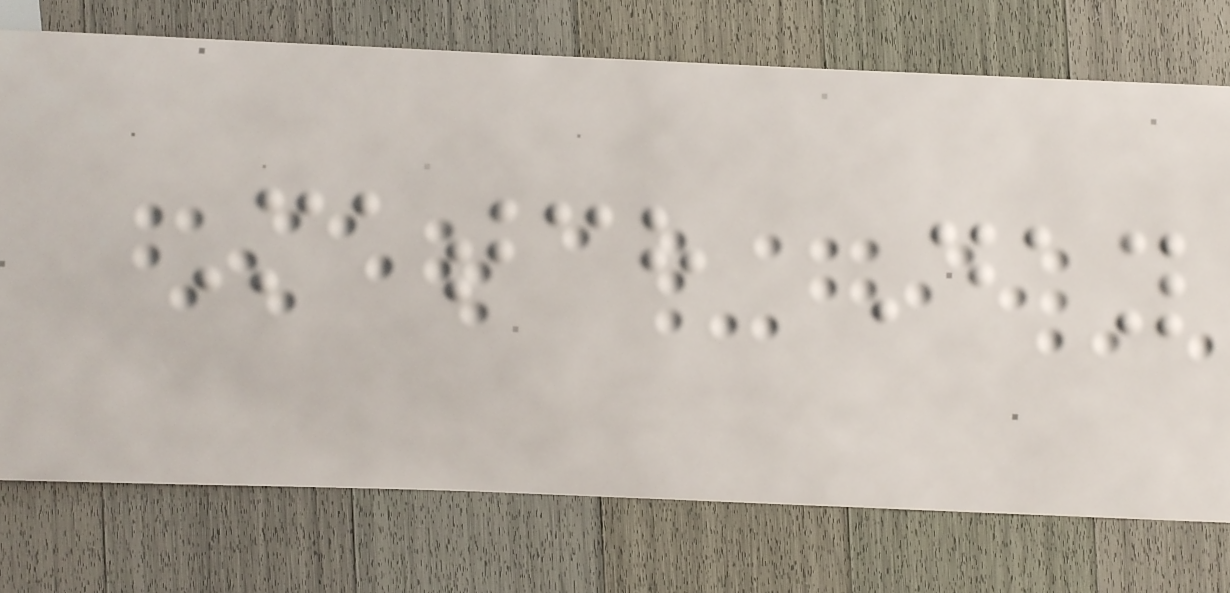Match Day
